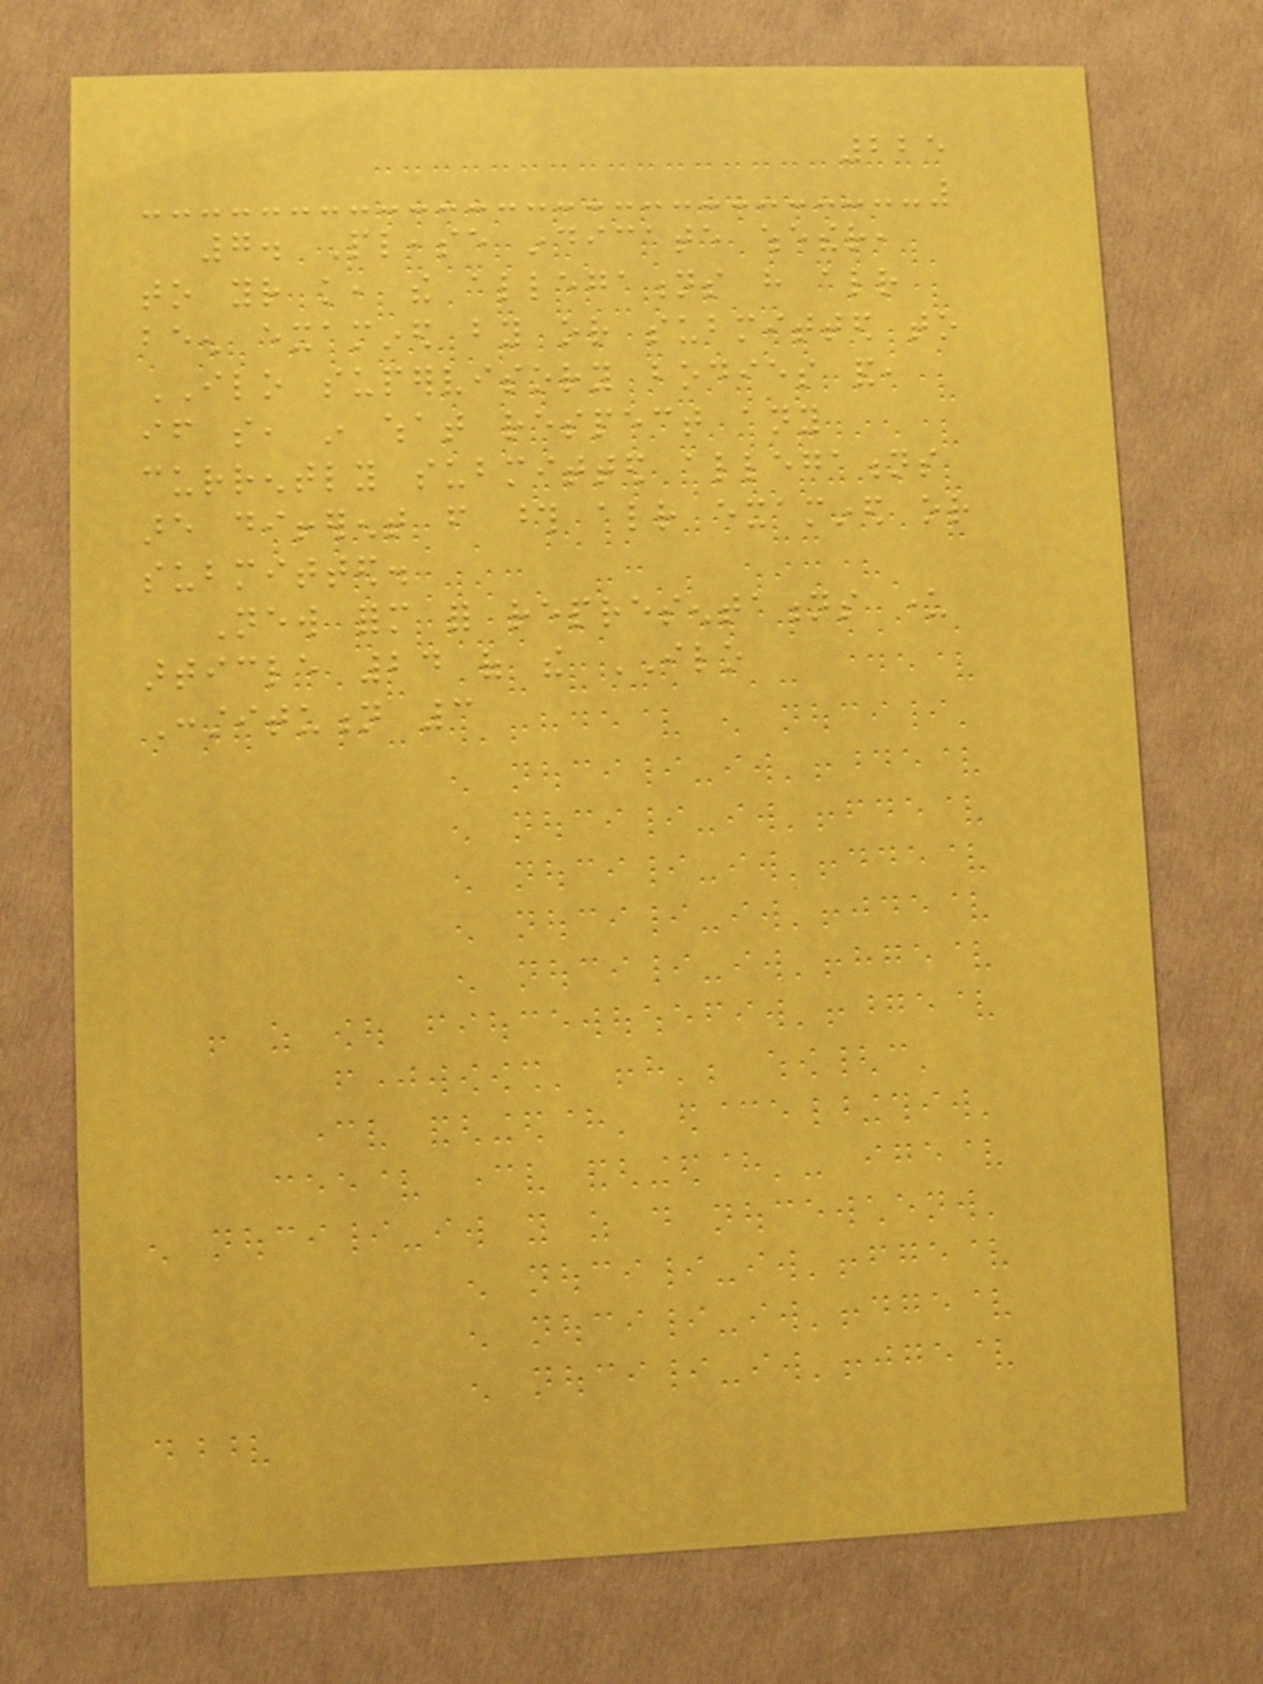225
7. Please indicate whether,
to your knowledge, the allegations have already
been examined by or submitted to
ILO supervisory bodies and,
if so, in what respect any
currently submitted allegations
are different from those already examined or
submitted.
New form for representations under
article 24 of the ILO
Constitution 3
